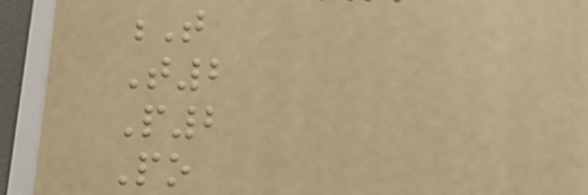T
T2
P2
Po
